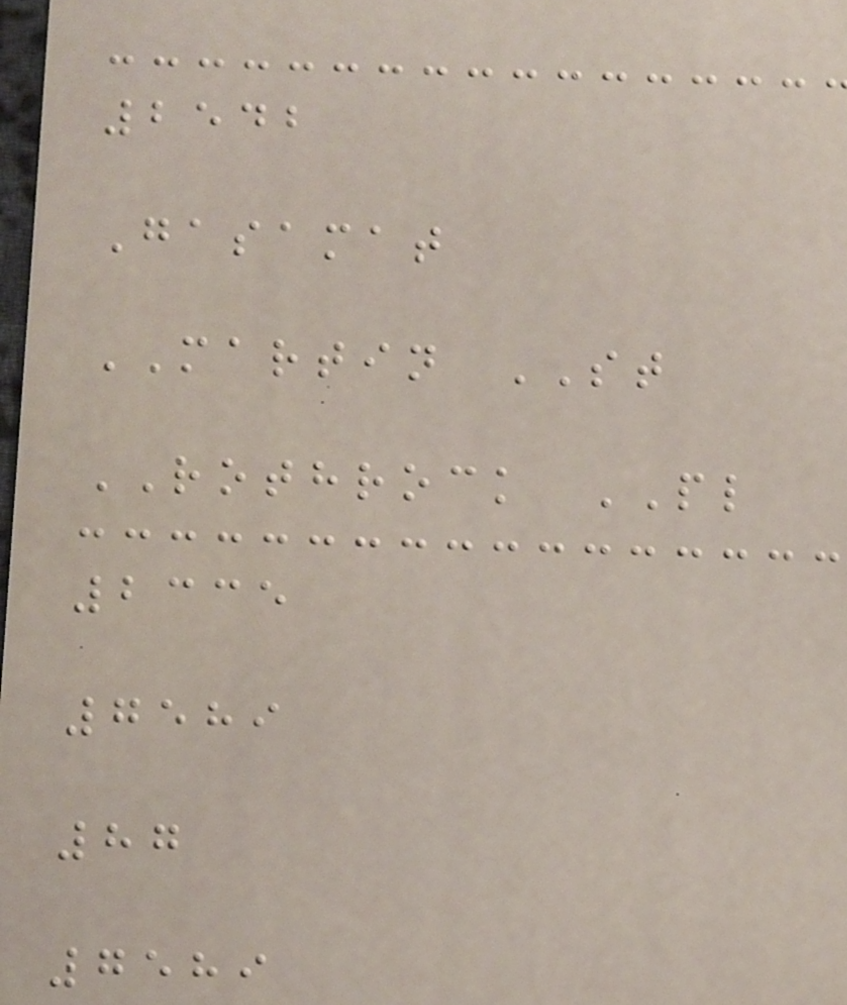2542
Gasamat
MARTIN ST
ROTHROCK PL
2335
7589
87
7589
